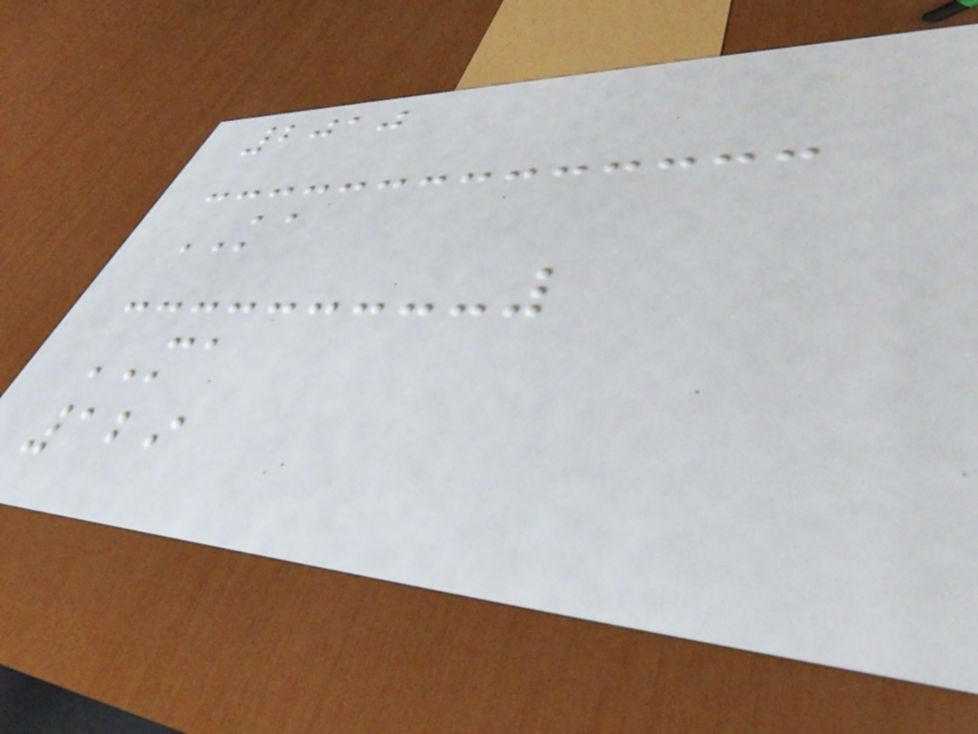2010
KA
MA
129
